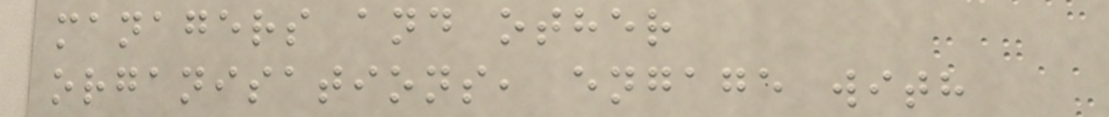managers and other
organisations, engage with
